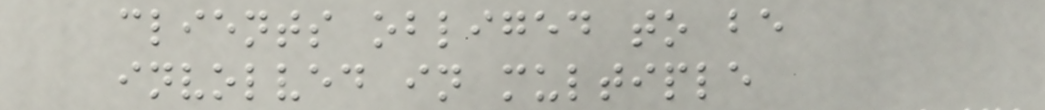clients obliged to be
involved in multiple
